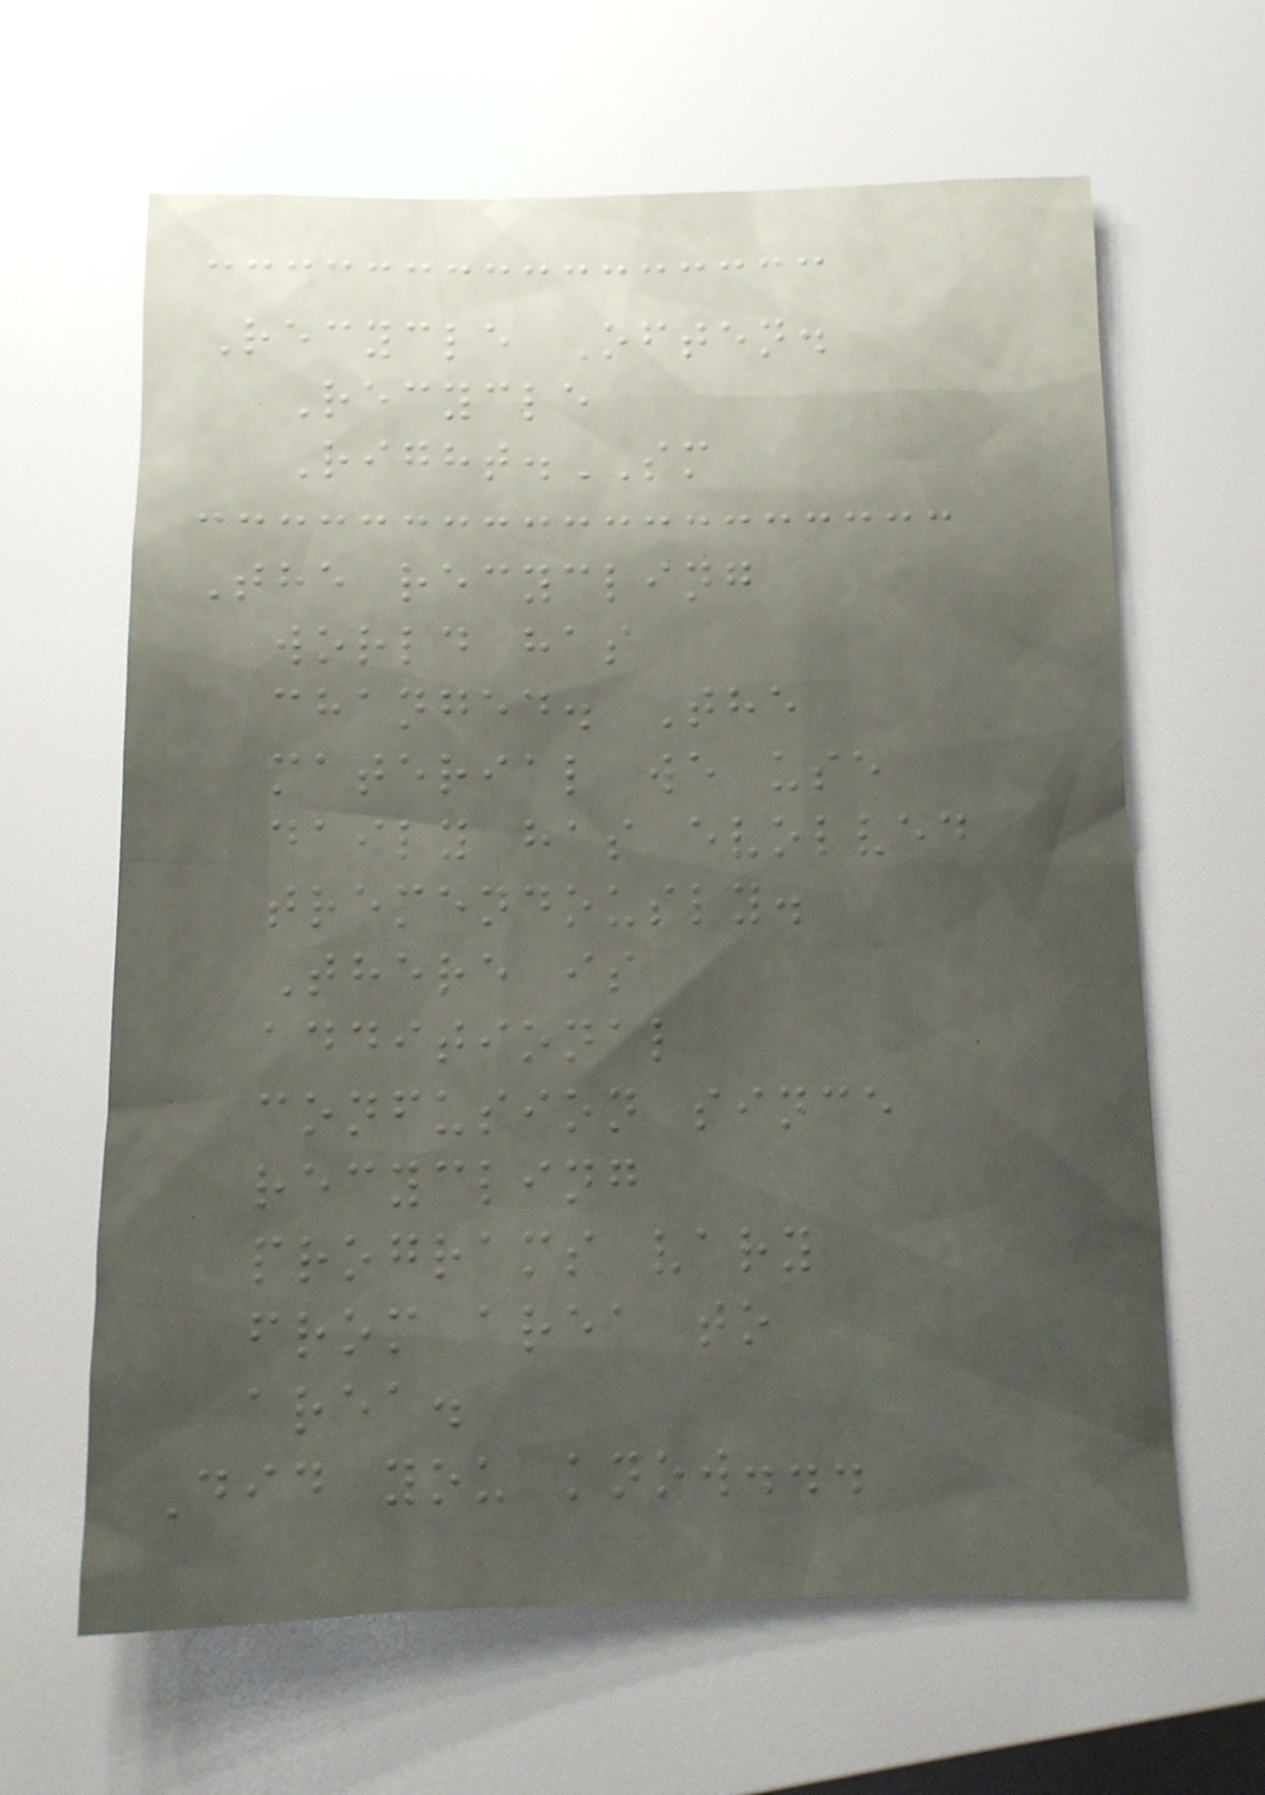Recycle Often.
Recycle
Right.SM
The recycling
world has
changed. The
material we use
daily has evolved
tremendously.
There is
additional
confusion since
recycling
programs vary
from area to
area.
Did you know...
